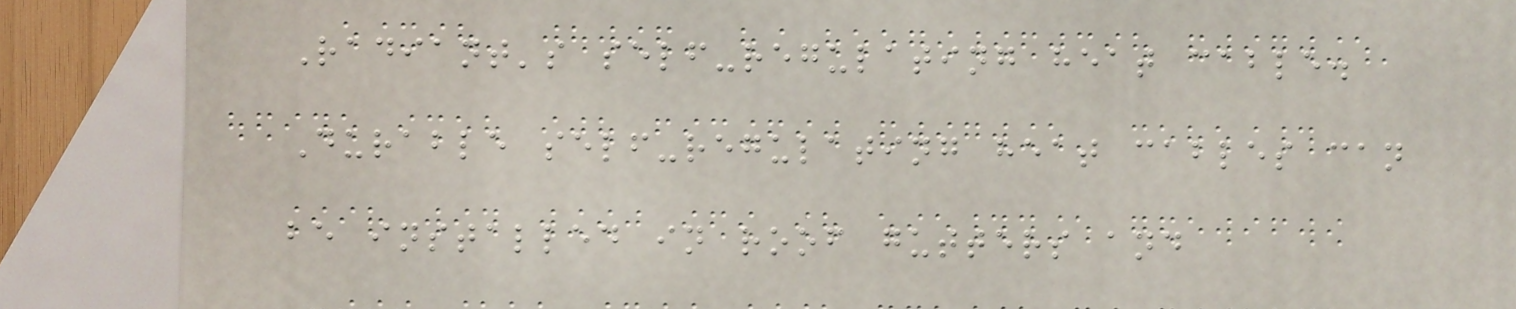Radiant's self-regulating heat cable.
Durable self-regulating heat cables can
be installed in roof gutters and
